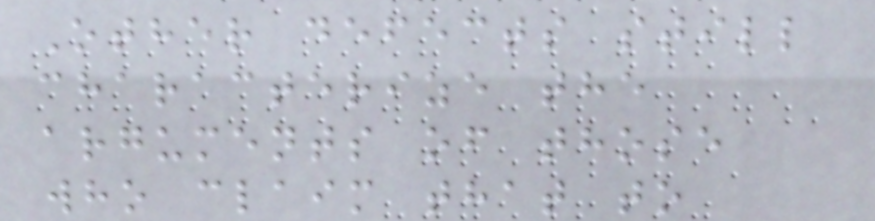Other defects still
characterize the
arguments of those
who claim that to
